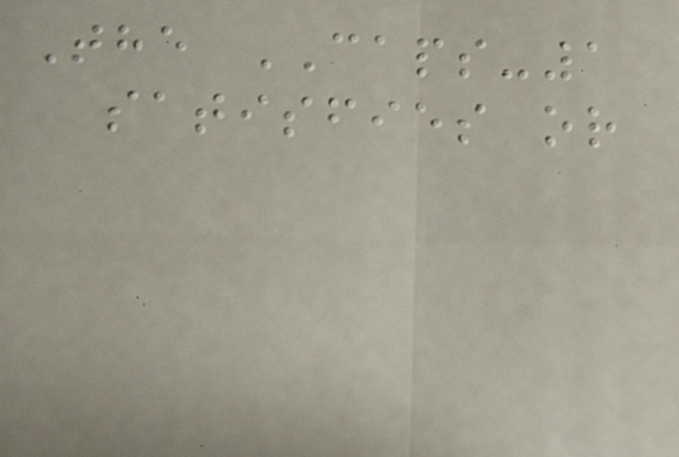The CAPS-1
satisfies or
